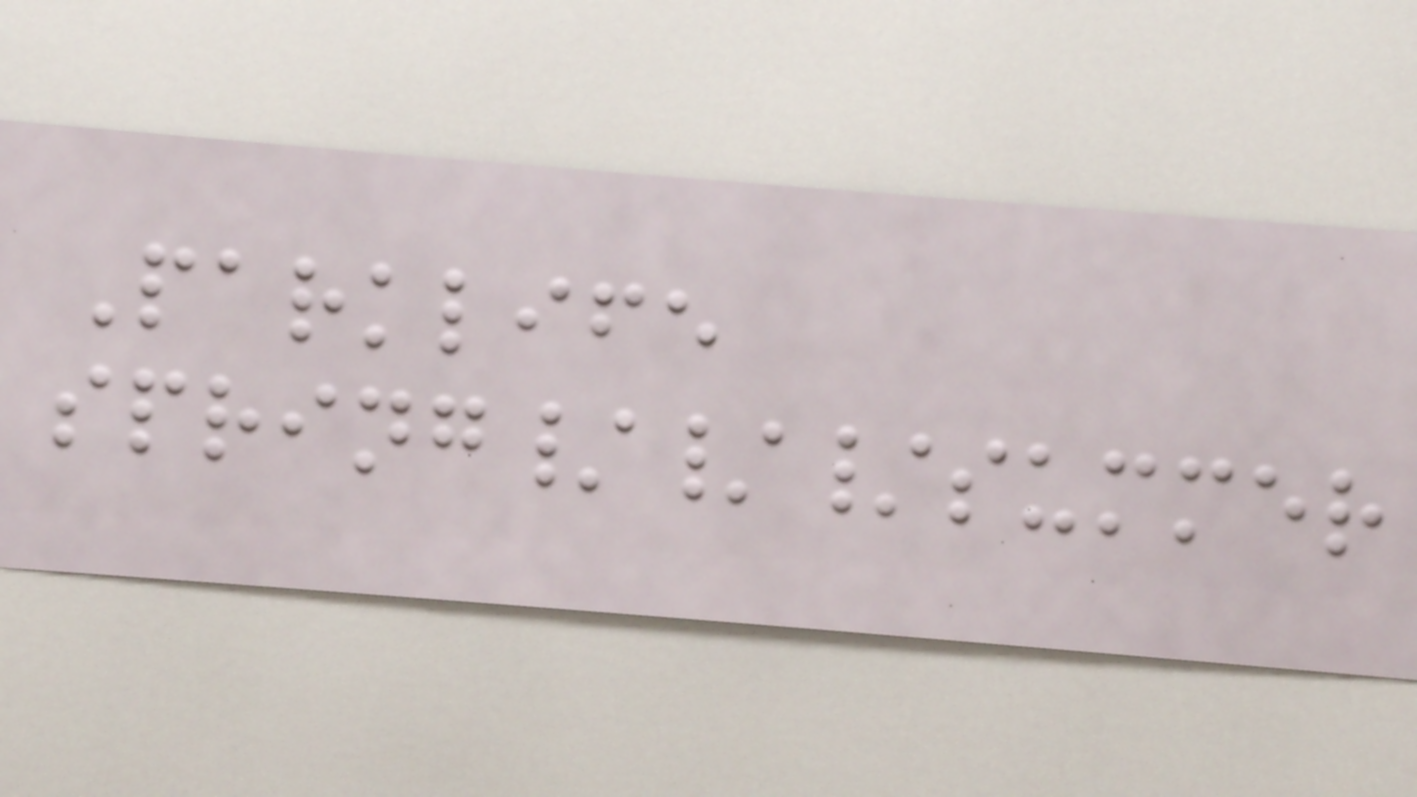Parklife
spring///summer
